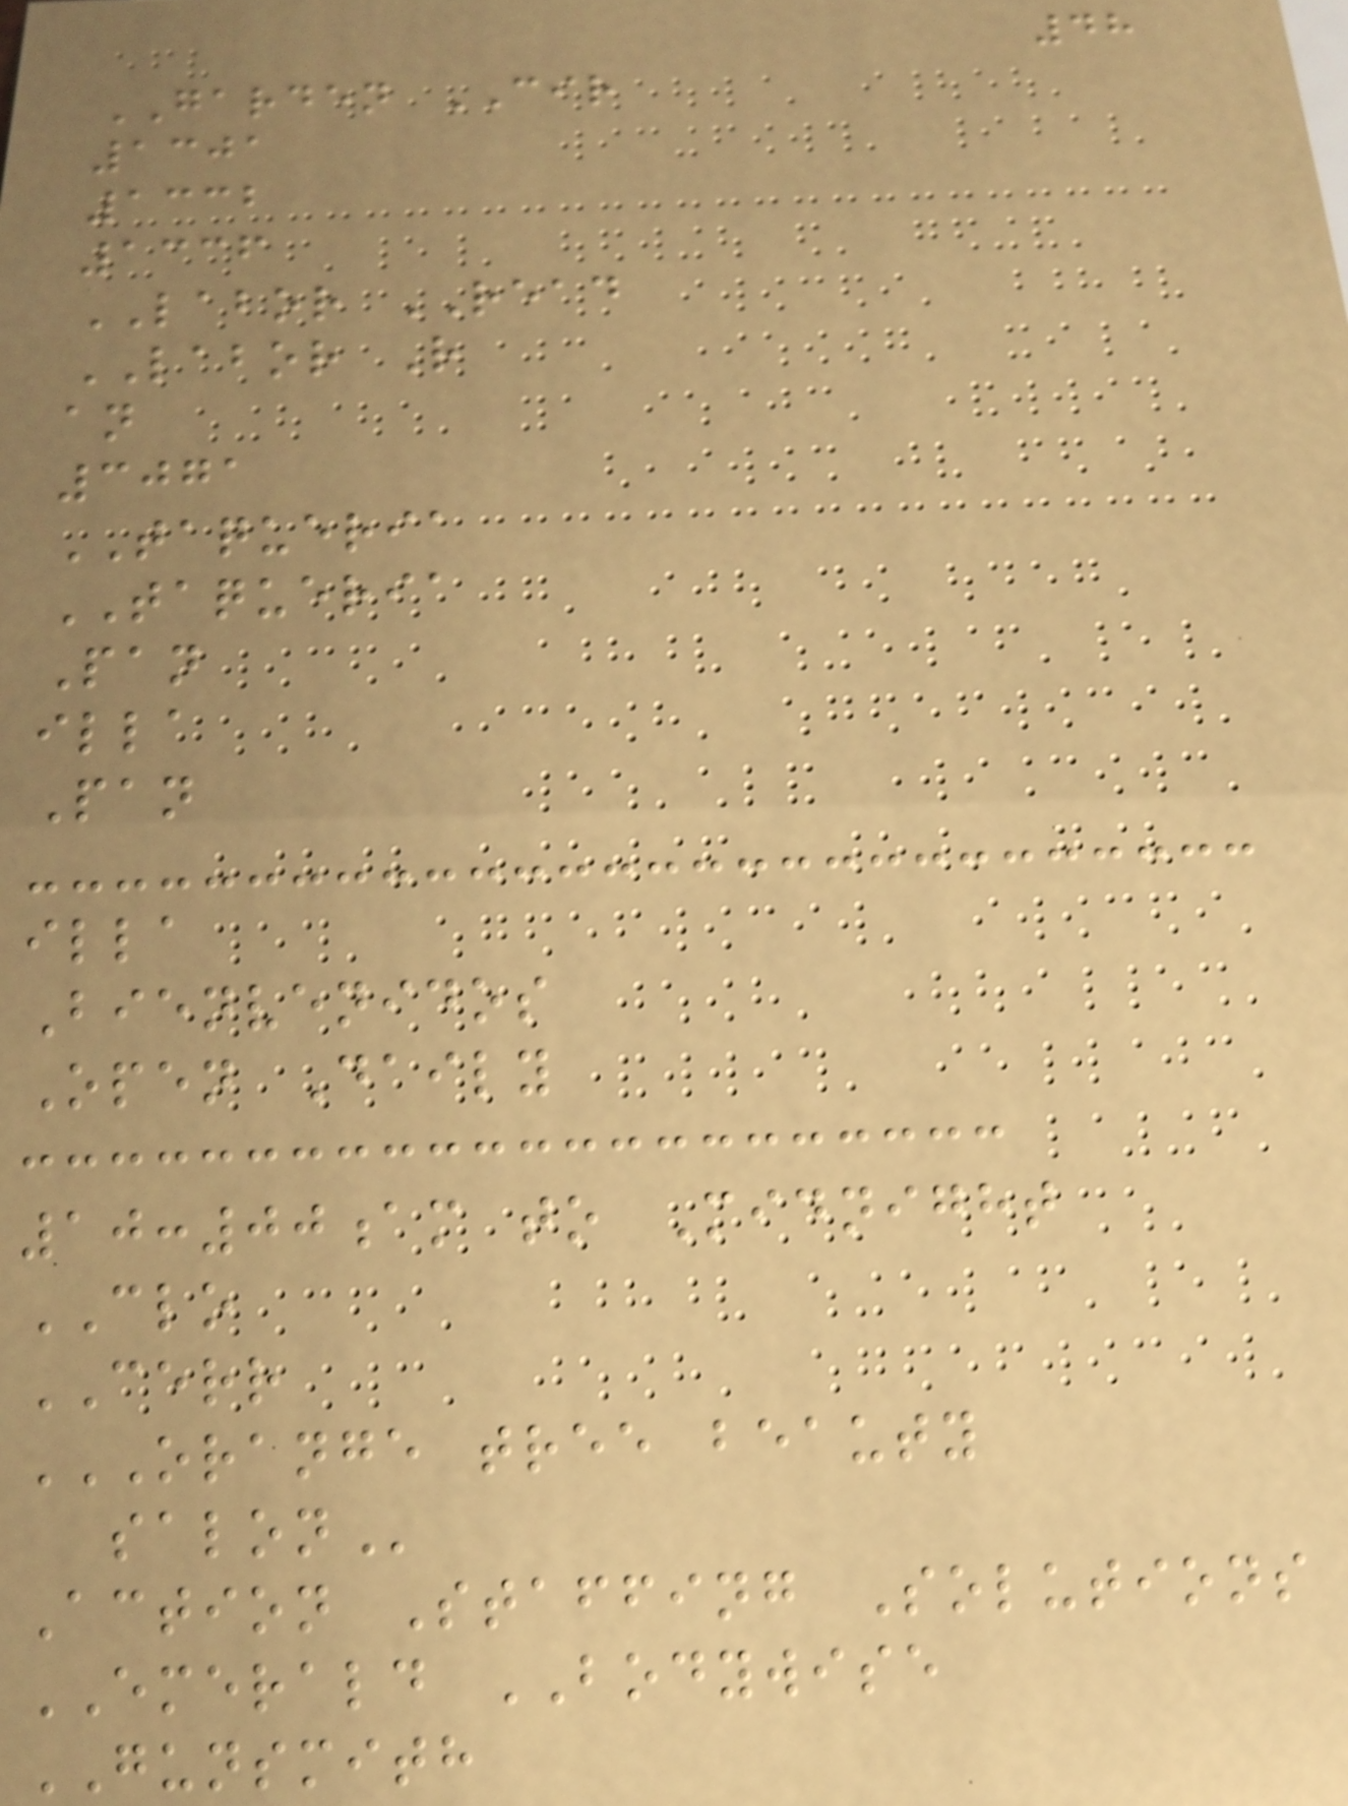48
GARDEN CIR
1301
1332
1336
LABOR READ
LABOR R
an
3071
TAQUERIA
TAQUERIA
Pan
illa
Pan
illa
Bienvenidos
Open Daily
10:00am to Midnight
CLO
CERR
ORANGE TREE BEAUTY
SALON
Action Staffing Solutions
EMERALD BODYWISE
GUNSMITH
